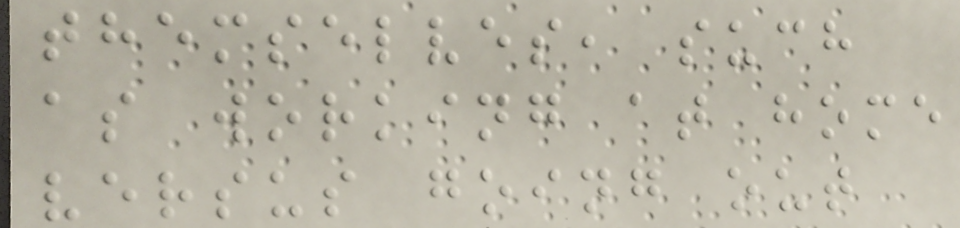themselves, such
as working at home
versus going out
